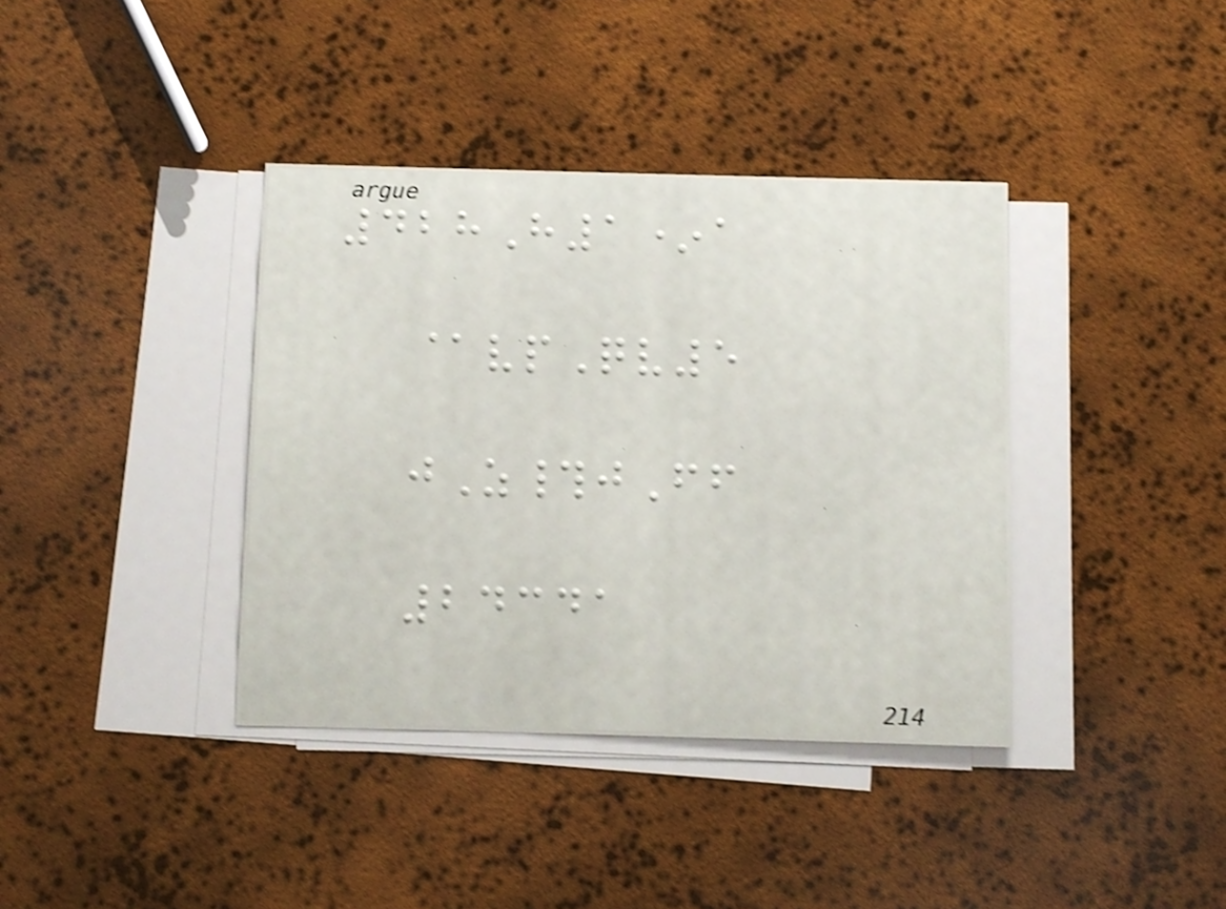428H1*a
@vpQv5
jZ#jFf
24341
